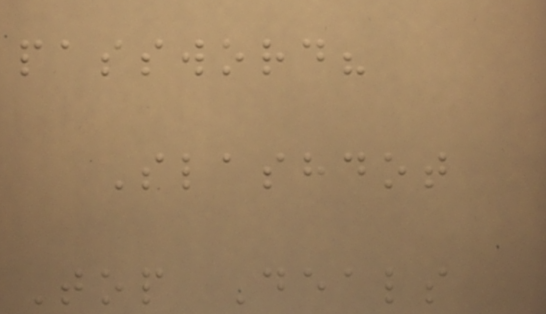password?
Slashdot
Top Deals
